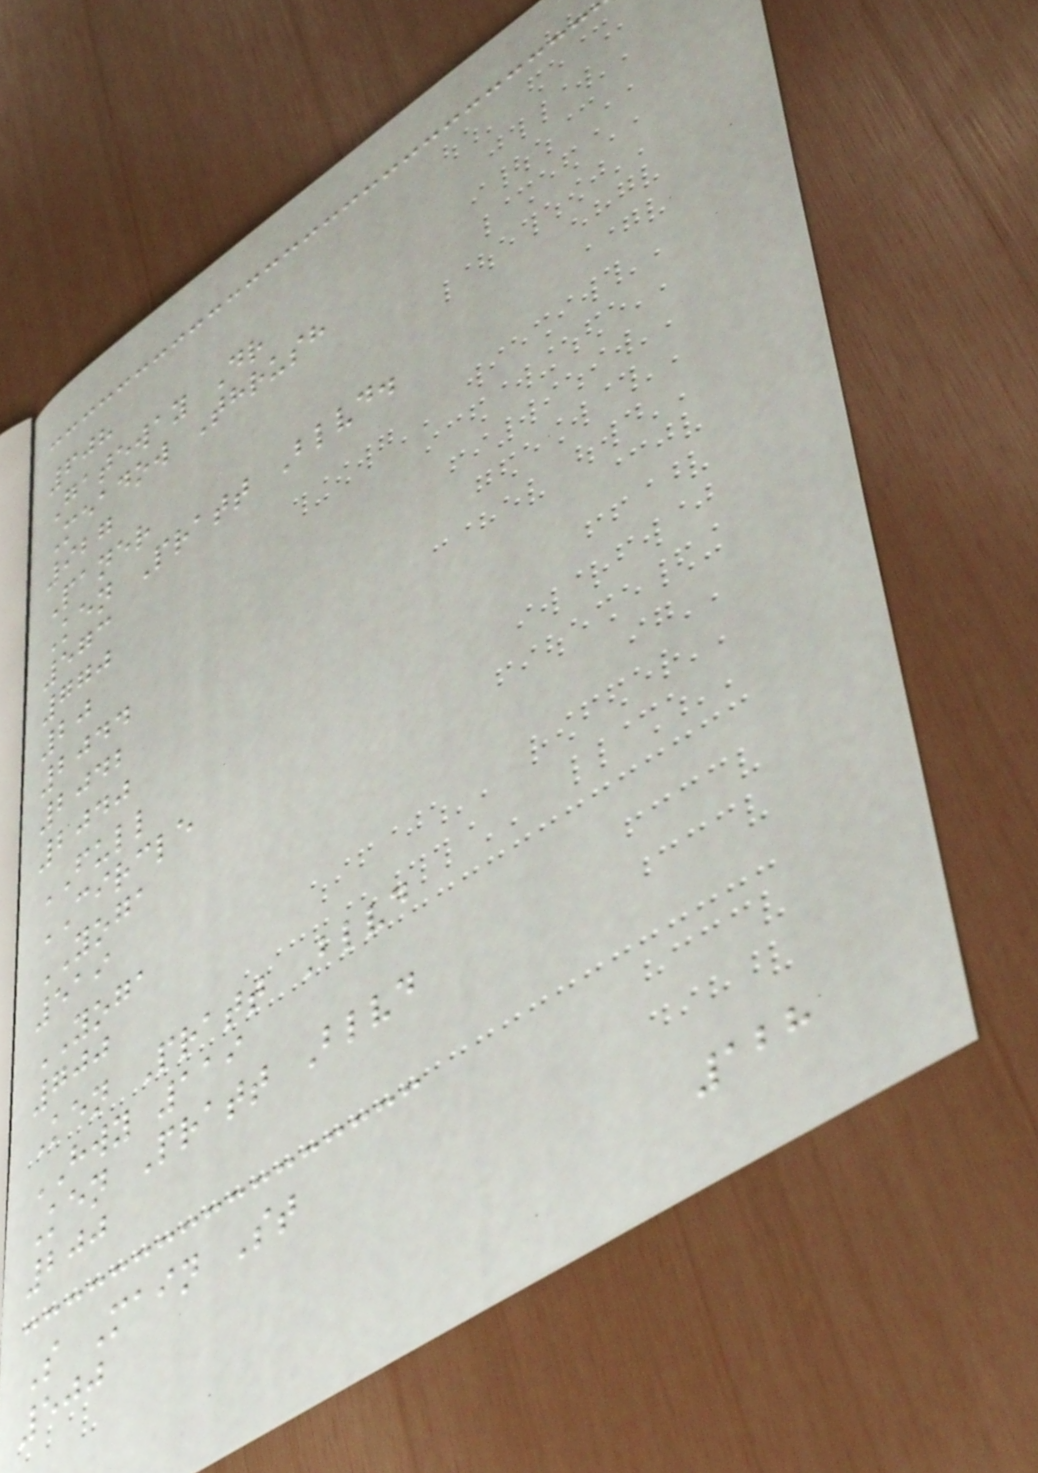608
Gateway Dr
Meadow Thrush
927
Paner
Ken Pratt Blvd.
573
770
20
2044
2042
2040
FULL
CIRCLE
YOGA
519
YOGA
700
Ken Pratt Blvd
HWY 119
Ken Pratt Blvd
200
S Main St
500
128
